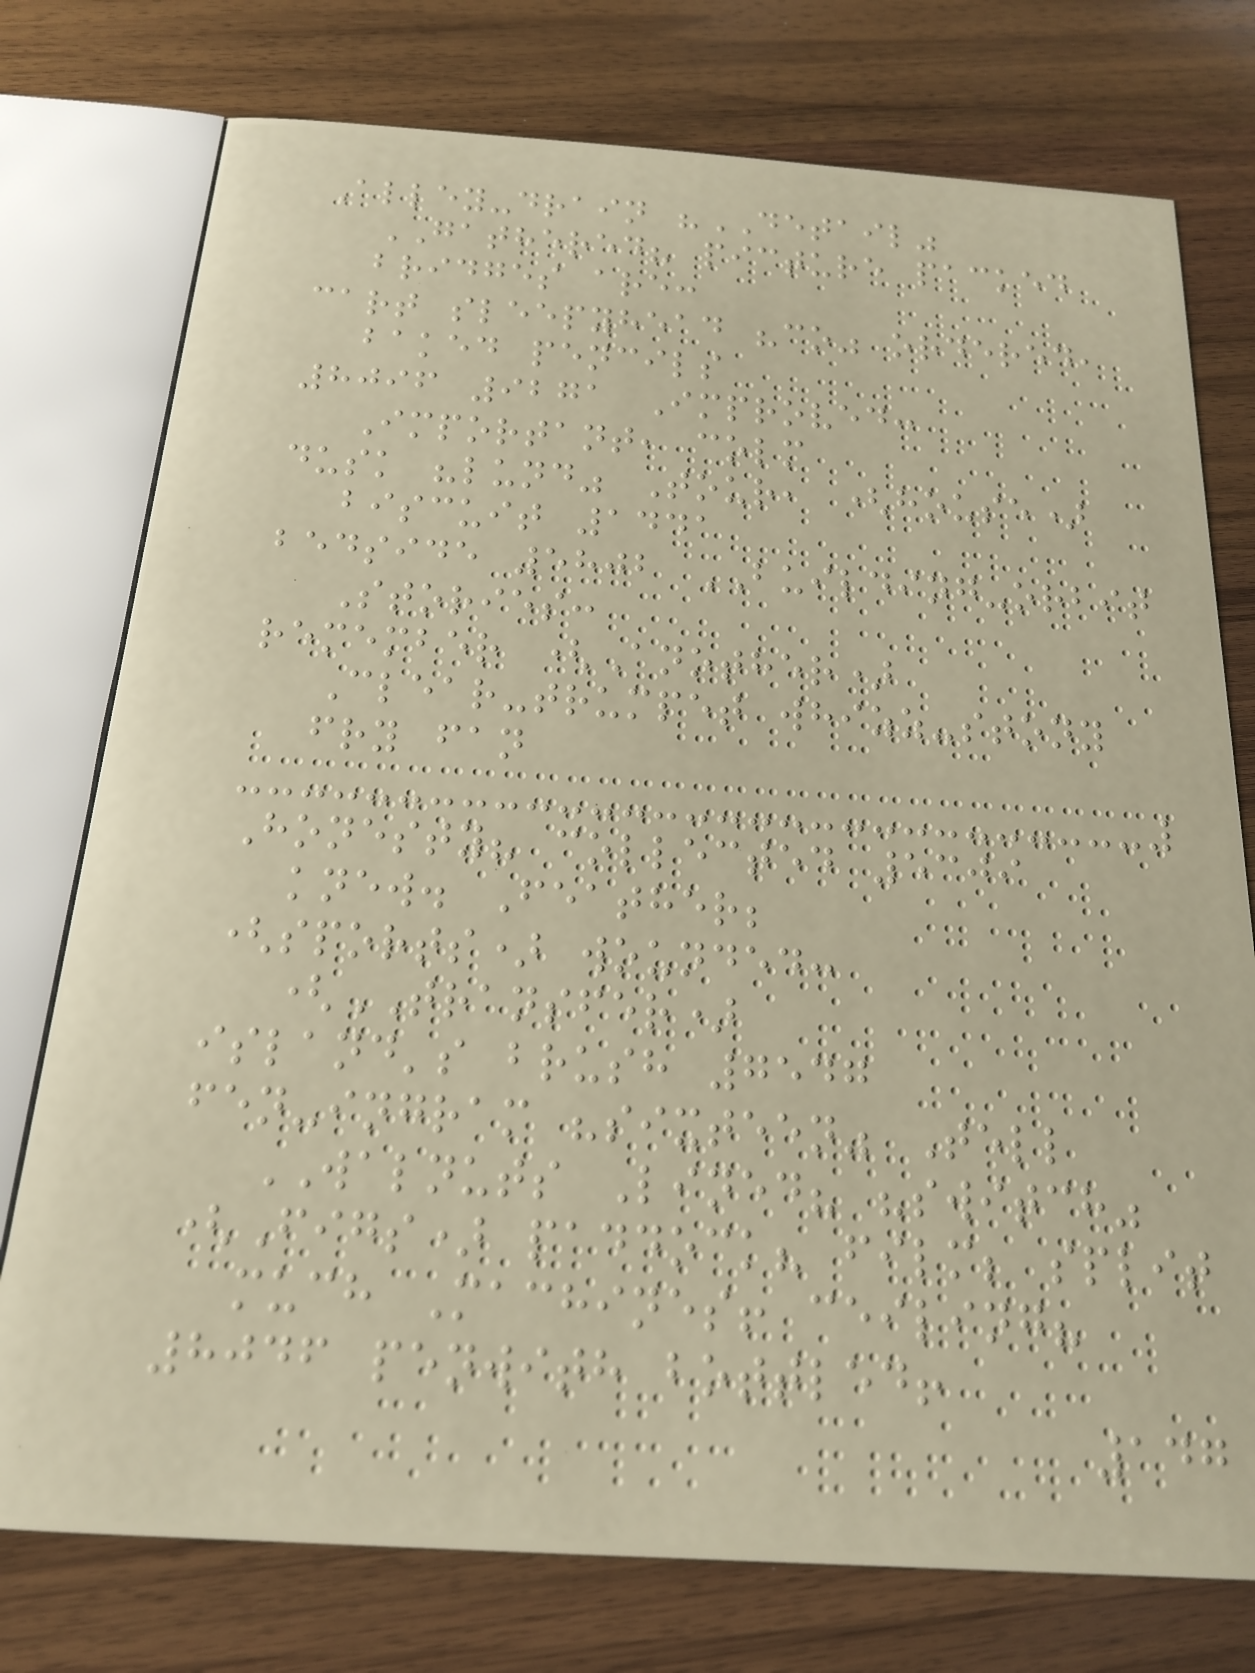Alley-drain "DETAIL"
GATHERED? picture packed
bridges are:
cart sleepyhead "co" ordered,
baked pencils
8096 9271 Improved:
Important, colm
dusk "lund" Tour, (house)
biscuit 1441
bedside 5802 BUILDING-orbit
Stories:
remember (Another)
Clear-trumpet whizz-stony
fry fan
Honesty? collected 5309
knew. Feather;
(sports) wounded:
(TRANSFER)
island's brush 7547
fen-ingram "sixteen" Tell
WALNUTS Lined? "switch"
(Figs) paddock? film; split
much Machines! ceiling?
8046 penwith bottled!
147
